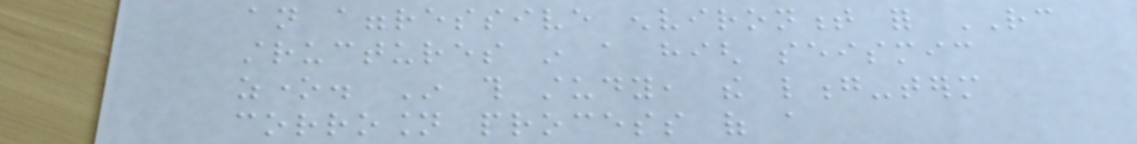an aggressive environment for RC
structures in a high seismic
zone. In this study, the long-term
corrosion process of a
